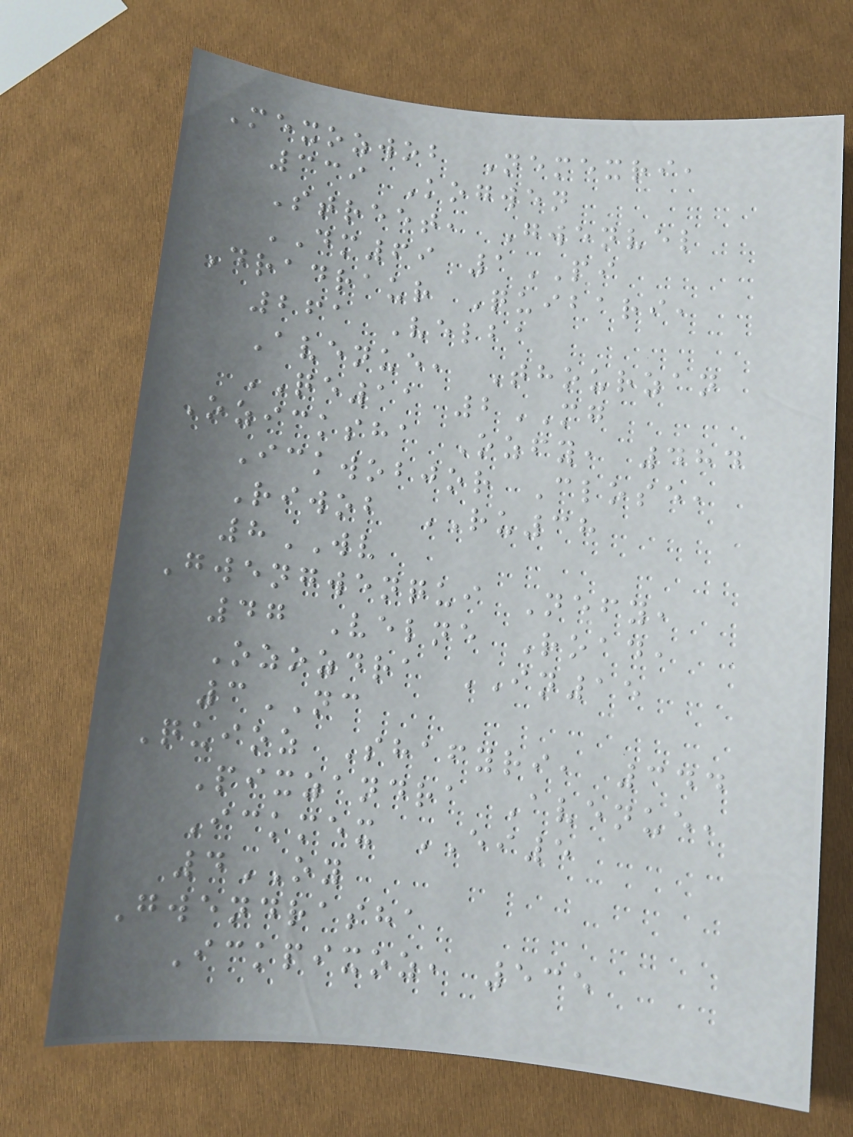Mexozwob Nemexri,
339 Kogwen
Street, Gwenvel
DM69 1PI
Dradraur Quibari,
261 Velba
Avenue, Thourzan
QE11 2MG
Ozicksha Ozfy, 484
Ickwobjor Close,
Riwob RU38
8WV
Gwengwenqui Nefy,
47 Velne Road,
Ozozdra IN15
3NC
Quioz Shafyri, 344
Pixzandra Avenue,
Ickmex EI5
4OY
Gwendrasha
Ickpixoz, 535
